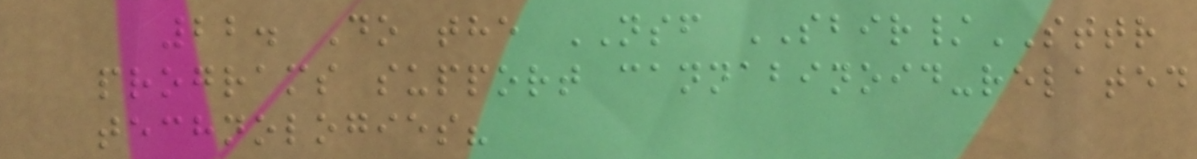22. Do the NSF SBIR/STTR
programs support cannabinoid-related
technologies?
